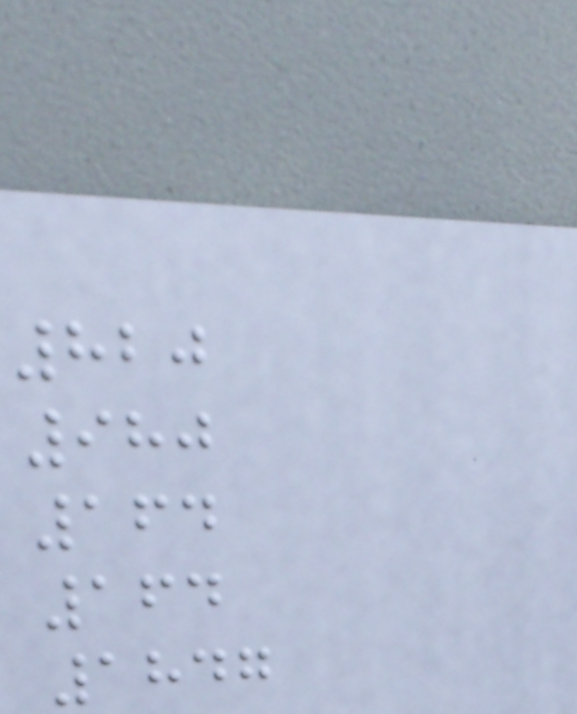820
980
164
164
1847
